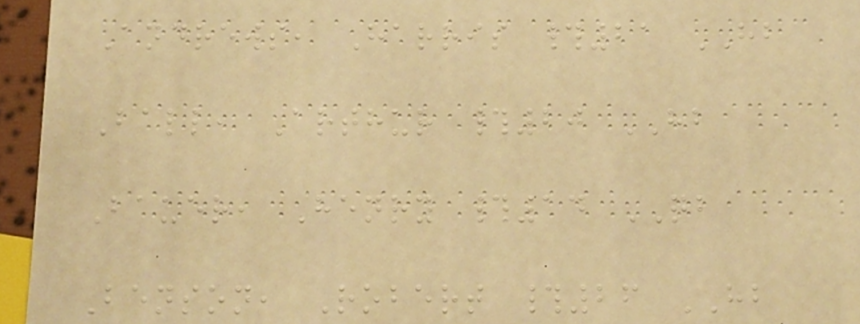Andrews, Harris #21 HB
Ball, Arthur #20 HB
Bauer, Henry #14 QB
Benson, Robert #26 HB
